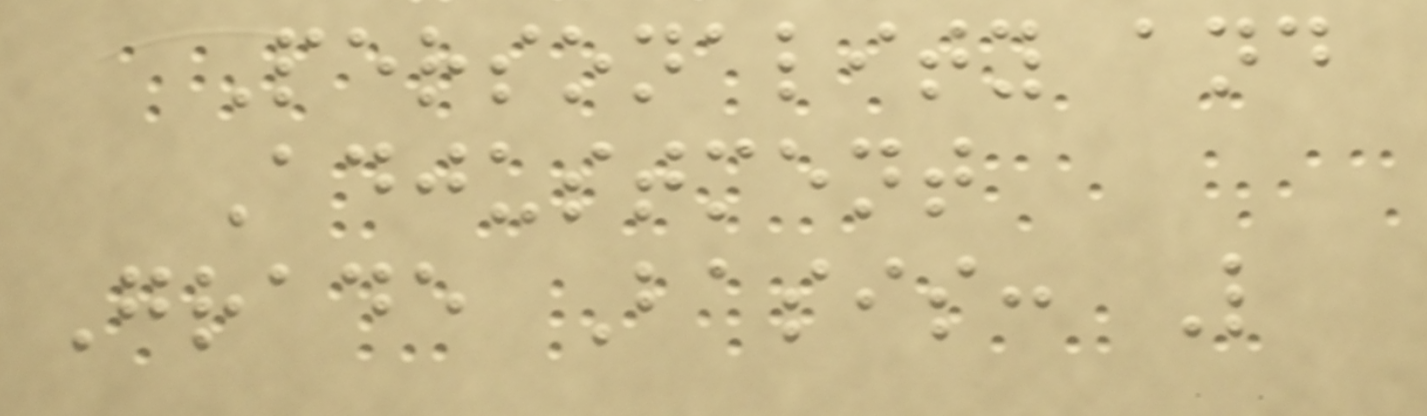Personality and
Adjustment
Grade Basis: L
